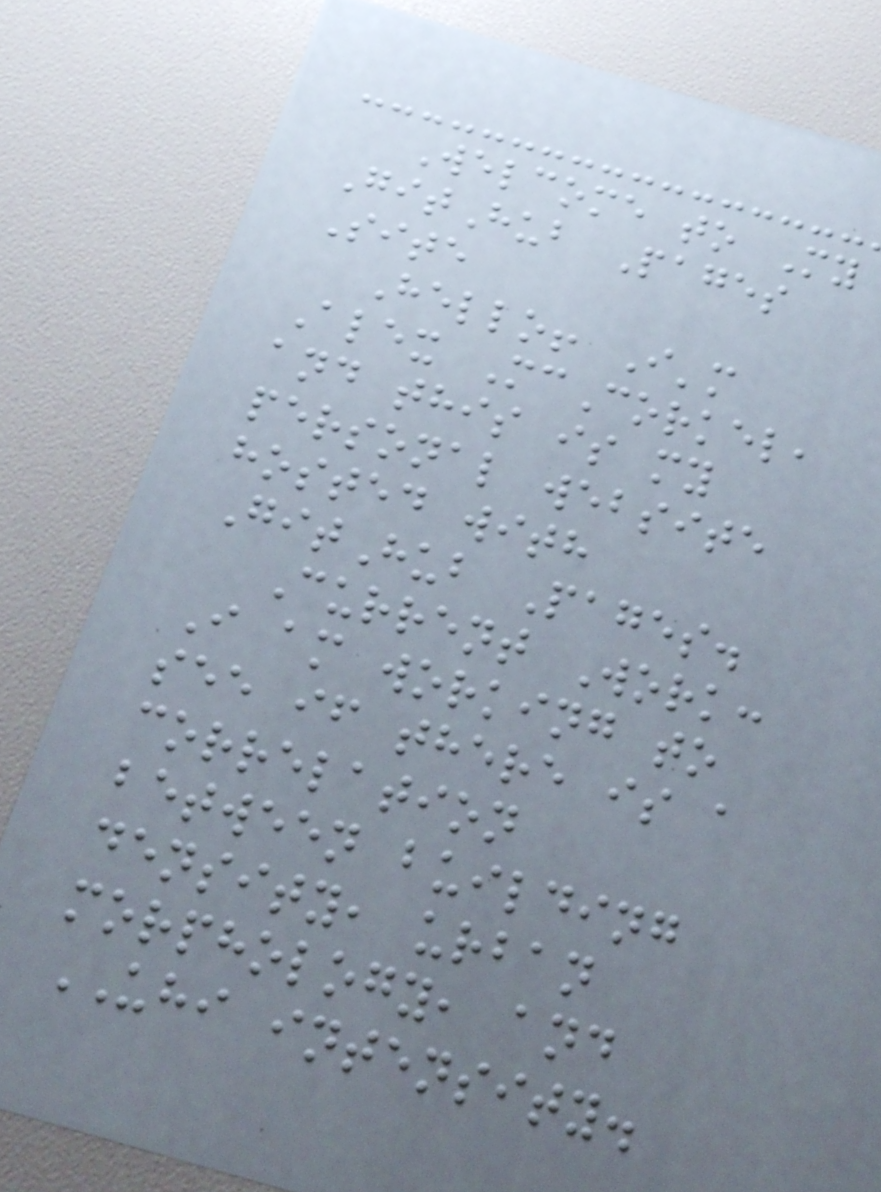Welcome to My
GitHub Pages
Site
Hello! I'm
Alex McCorkel,
and this is my
personal website
hosted with
GitHub Pages.
Current Work:
I am working to
see if there is a
correlation
between building
density, urban
morphology, and
UHI intensity.
